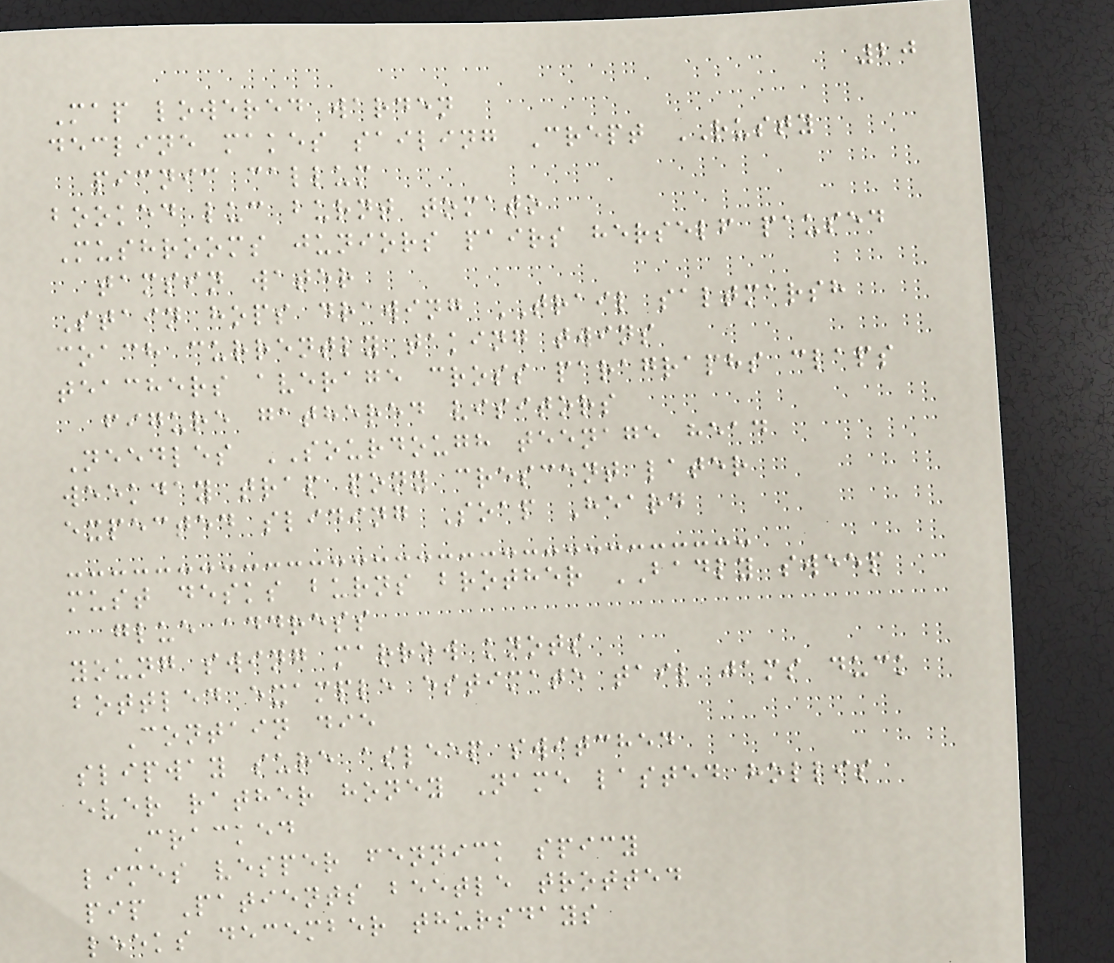20
Map lowered warden
decline makes sailing Crept RUSTY
picnic callum
booked luc burnt tomato
Mushrooms juniors pairs herself paused
tamsin water
Stain hops drawing TRAIL saltmarsh
coach currently taking twins
teachers average cross paragraphs claps
figure gathered visitors
Needles SOURDOUGH teenage head
weekday trap pony crescent later
expected sliding Soap Heard
must desks burns brother BADLY sweep
glue address
young swing marrow knots
bottled example estimate tail jams duck
Contain die
slipway sure asleep switched
ever rather honey Name lasted hollis
Cracked
limes vesper fennick spicy
pip Patients beetle trotted
leeks december thursdays
